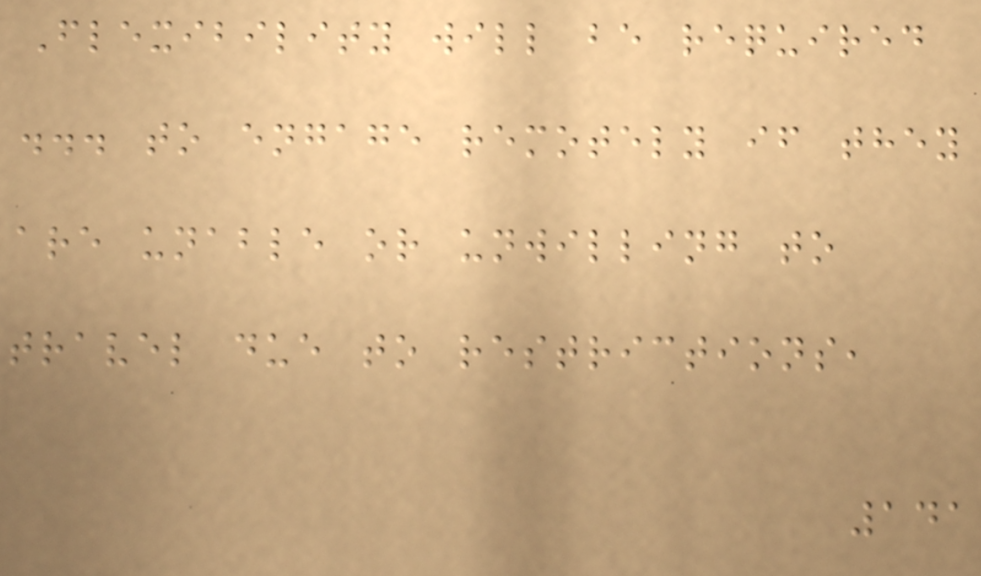Flexibility will be required
... to engage remotely if they
are unable or unwilling to
travel due to restrictions,
141
